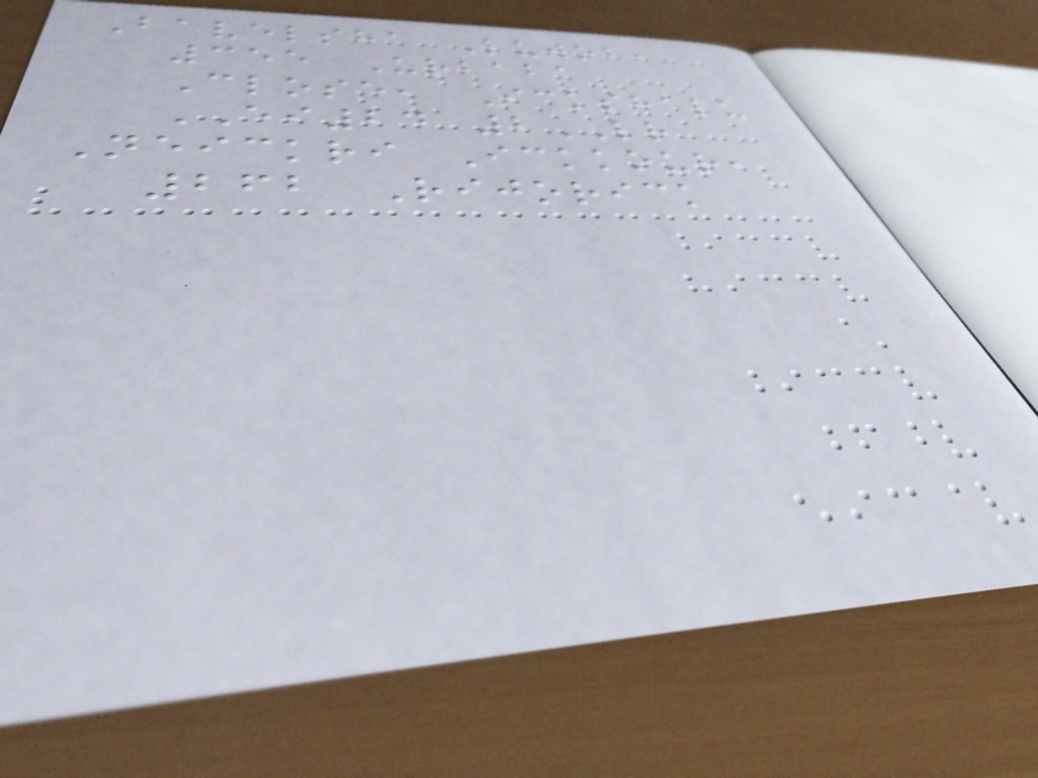Bavelsha Luwob,
355 Urbaba
Close, Ickshalu
EI24 2LR
Neickri Ickkour,
262 Rijorick
